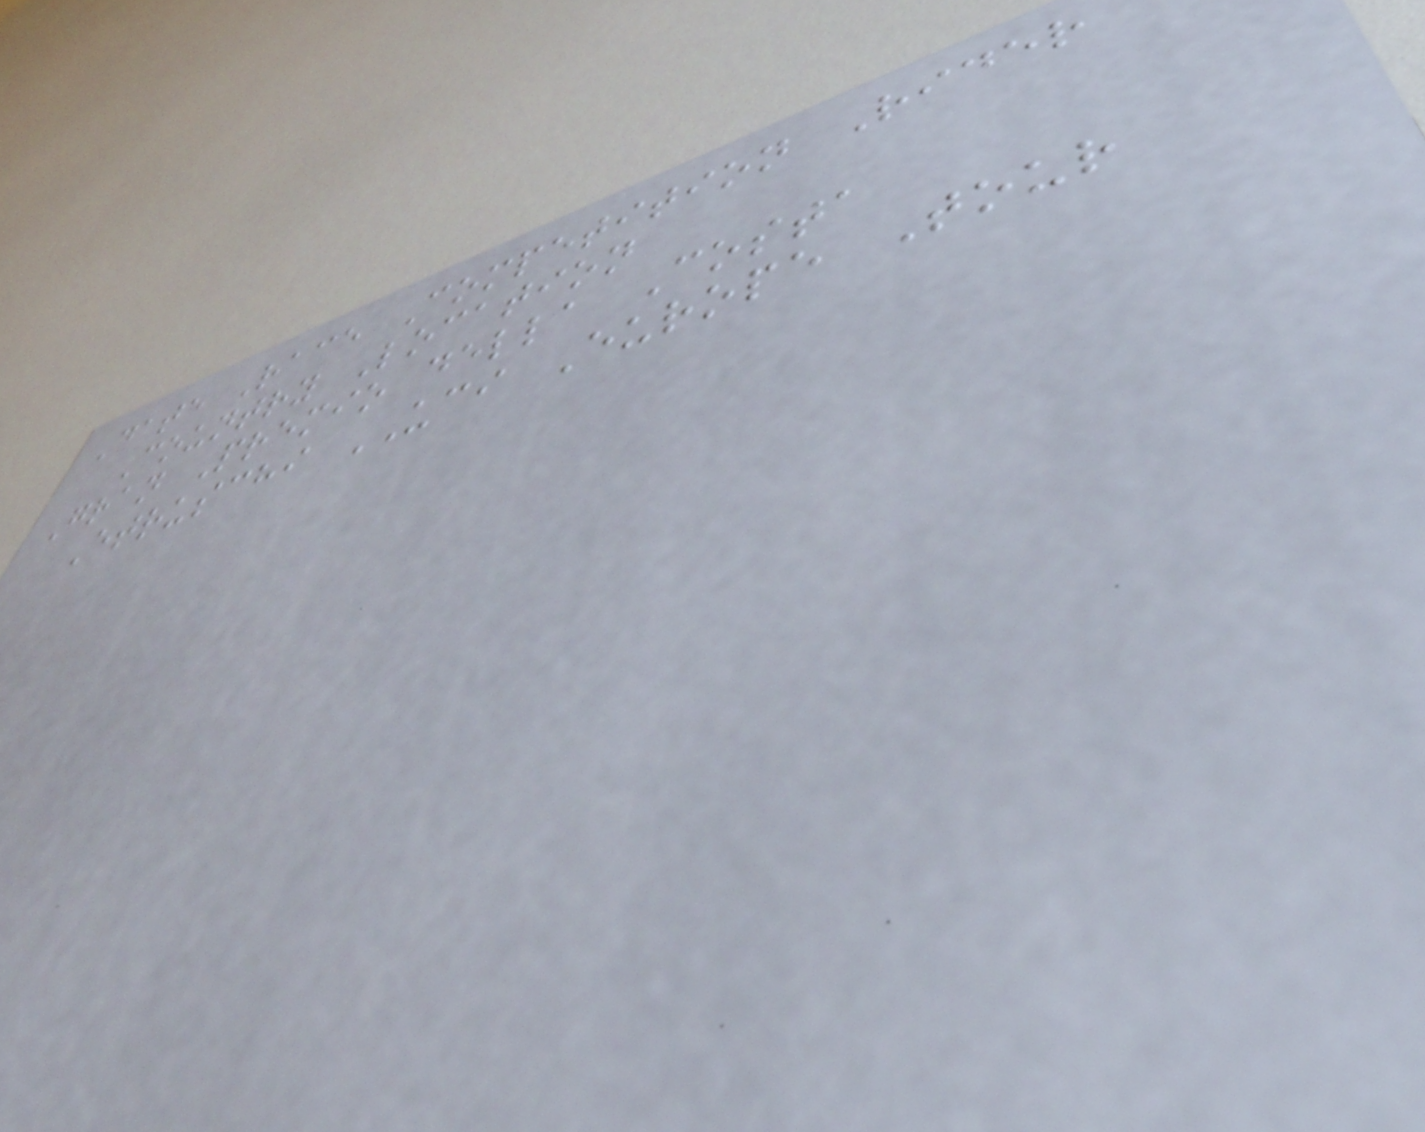Date Race Competition Rider
Country Location
Gran Premio della Costa
Etruschi UCI Europe Tour
